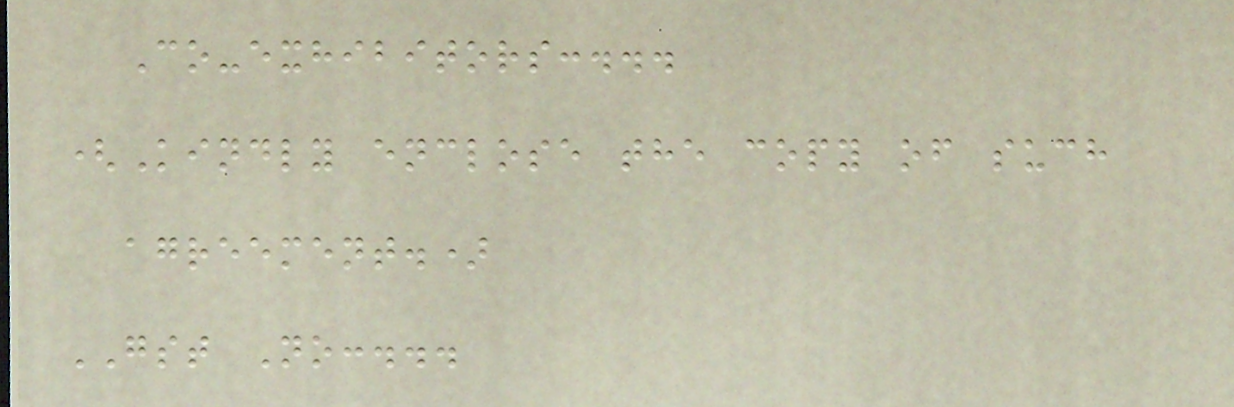Co-exhibitors:...
(Kindly enclose the copy of such
agreement.)
GST No:...
